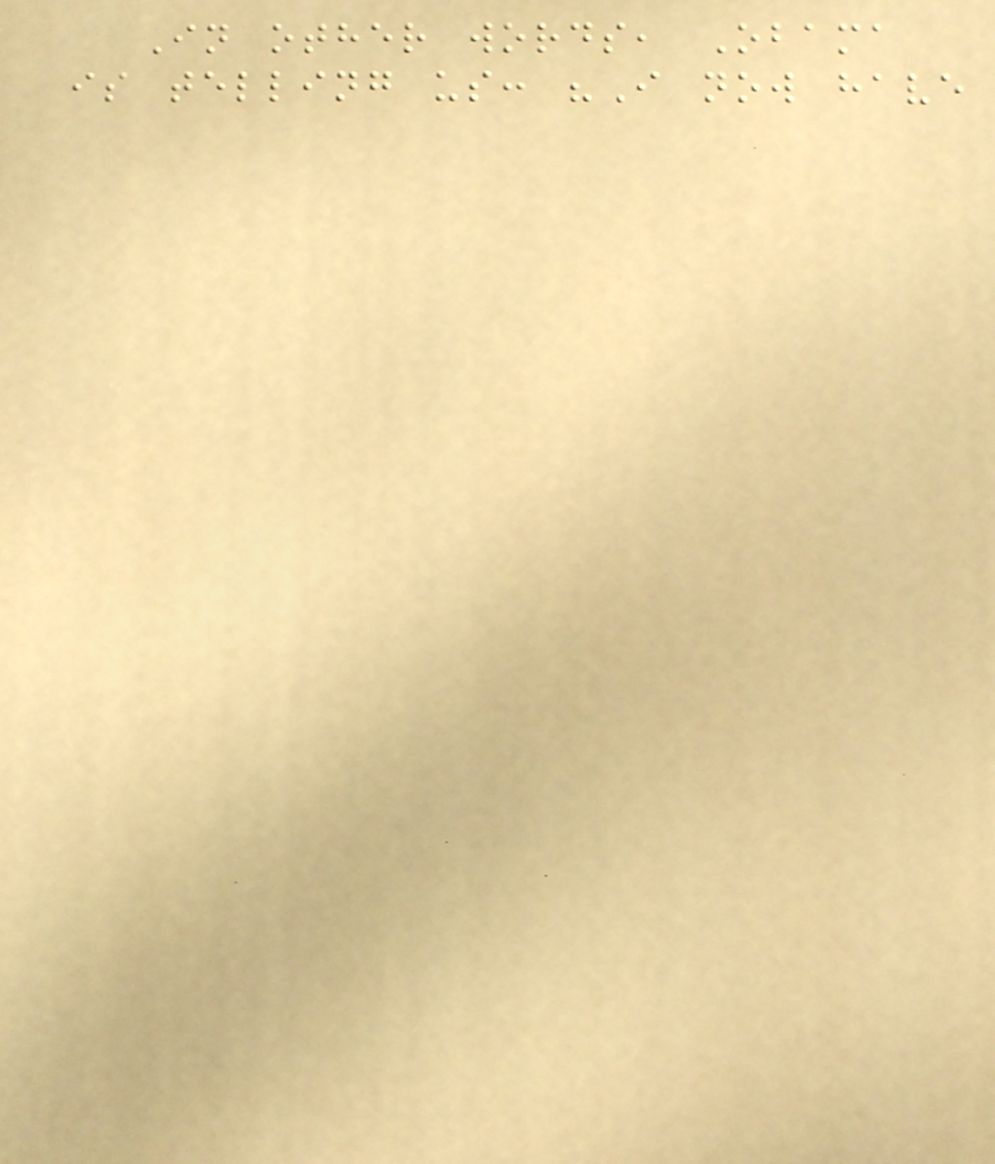In other words, Obama
is telling us: "I now have
